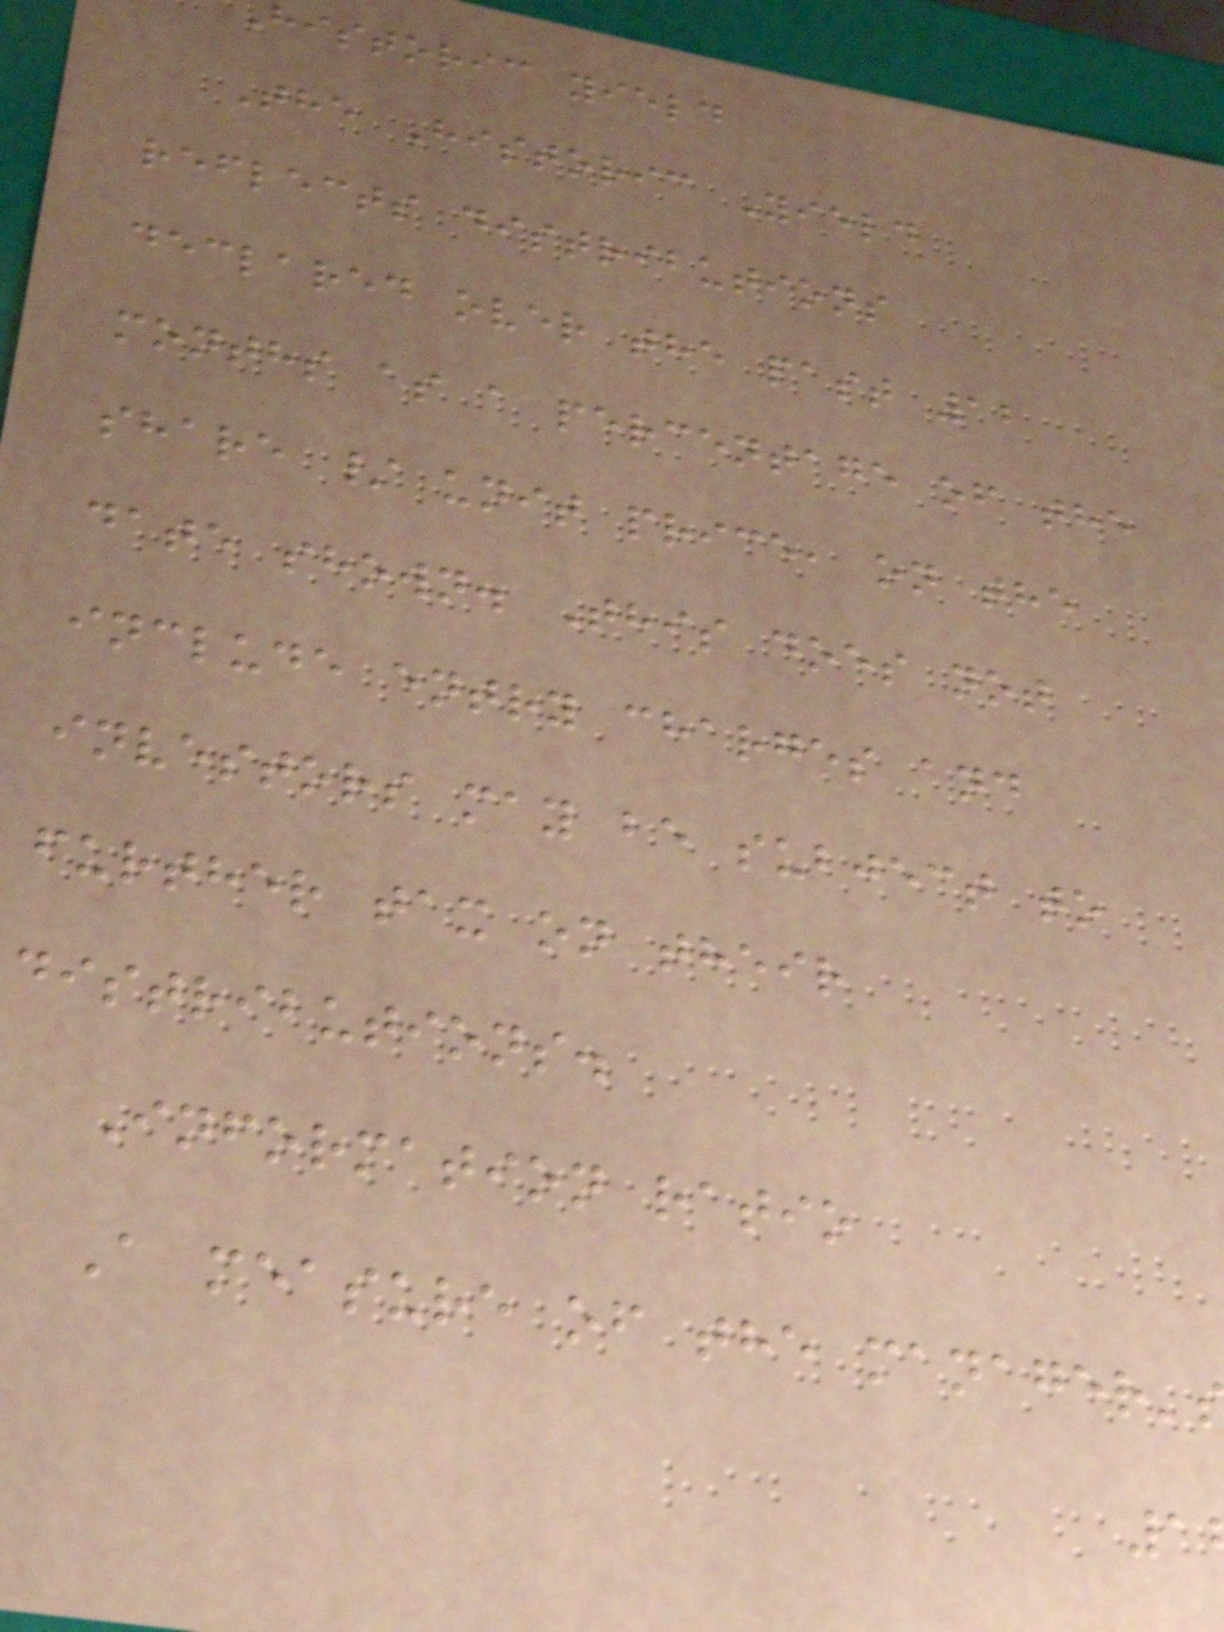historic yield
The Historic Yield
reflects distributions
declared over the past 12
months as a percentage of the
share / unit price, on the
date shown. This does not
include entry charges and
investors may be subject to
further tax on their
distributions.
Information ratio
A measure of the manager'
